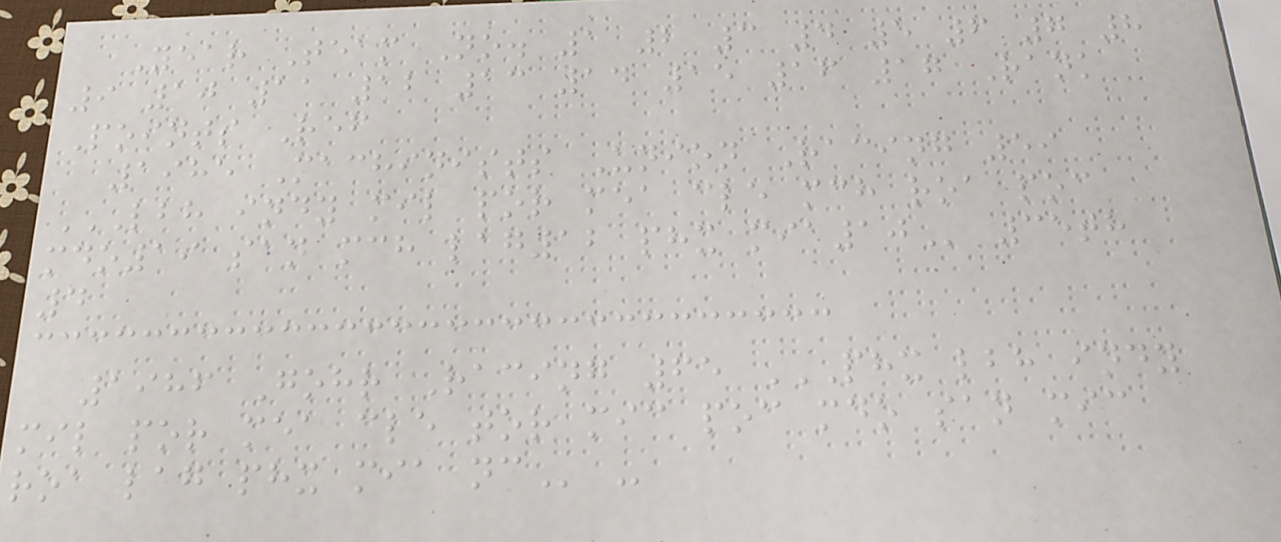Year Team No. 1 2 3 4 5 6 7 8
9 10 11 12 13 14 15 16 17 Rank
Points Ref
1985 Machinists Union Racing 59
LBH INDY MIL POR MEA CLE MCH ROA POC
MDO19 SAN MCH LAG12 PHX MIA10 35th
4
1986 Gohr Racing 65 PHX LBH INDY
MIL POR MEA CLE TOR MIC POC MDO SAN MIC
ROA LAG PHX MIA NC -
